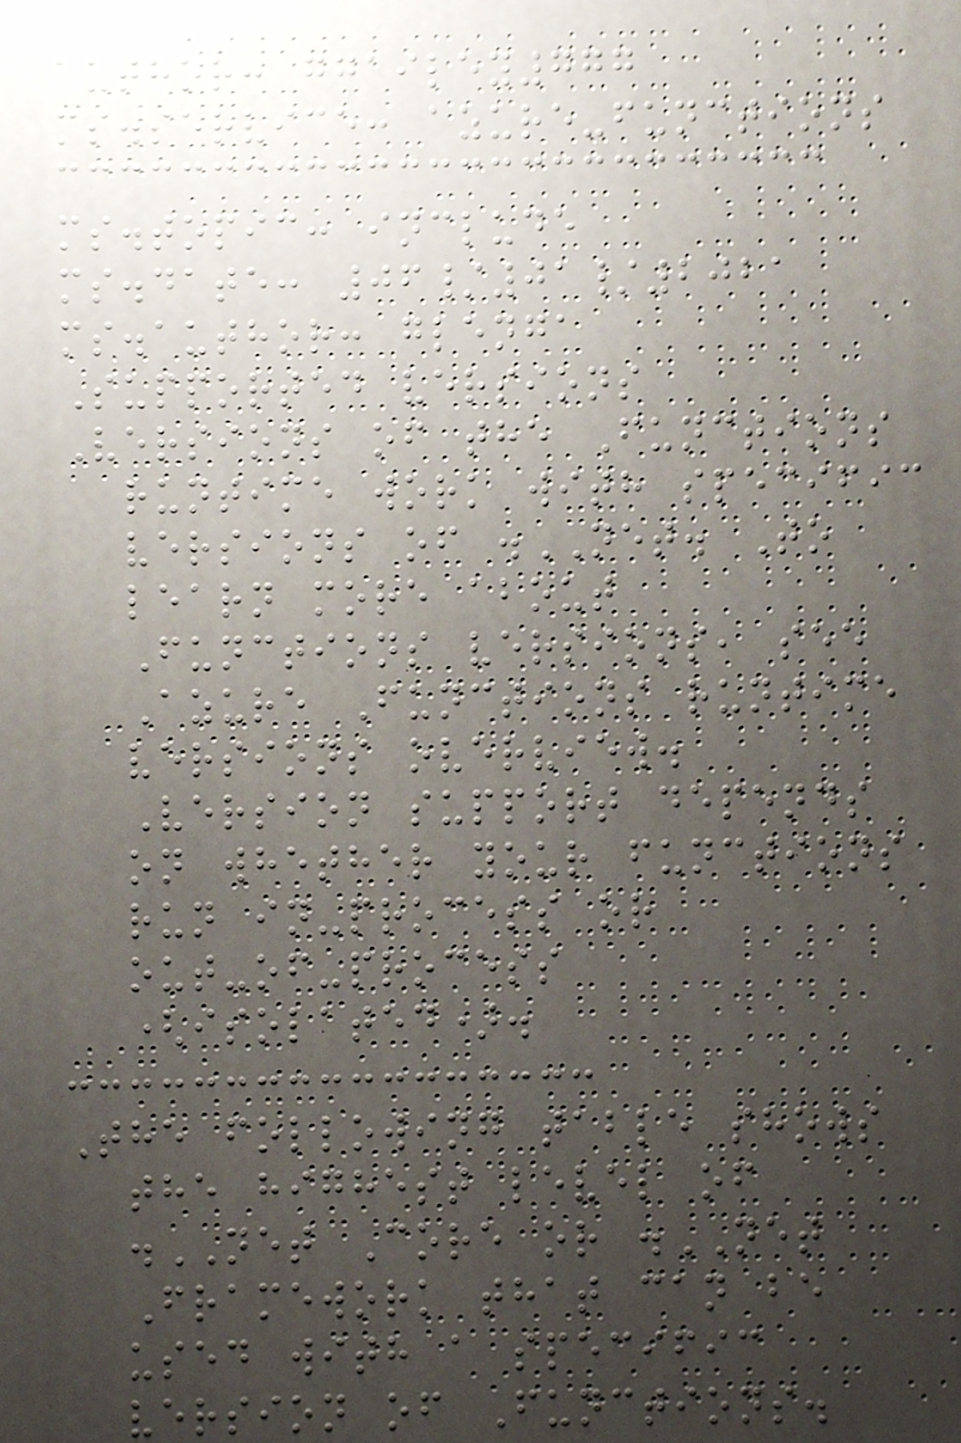author: ggailey777
ms.service: azure-functions
ms.topic: include
ms.date: 06/01/2021
ms.author: glenga
Supported versions
Versions of the Functions
runtime work with specific
versions of .NET. To
learn more about
Functions versions, see
Azure Functions runtime
versions overview.
Version support depends
on whether your functions
run in-process or
out-of-process
(isolated).
The following table shows
the highest level of
.NET Core or .NET
Framework that can be
used with a specific
version of Functions.
